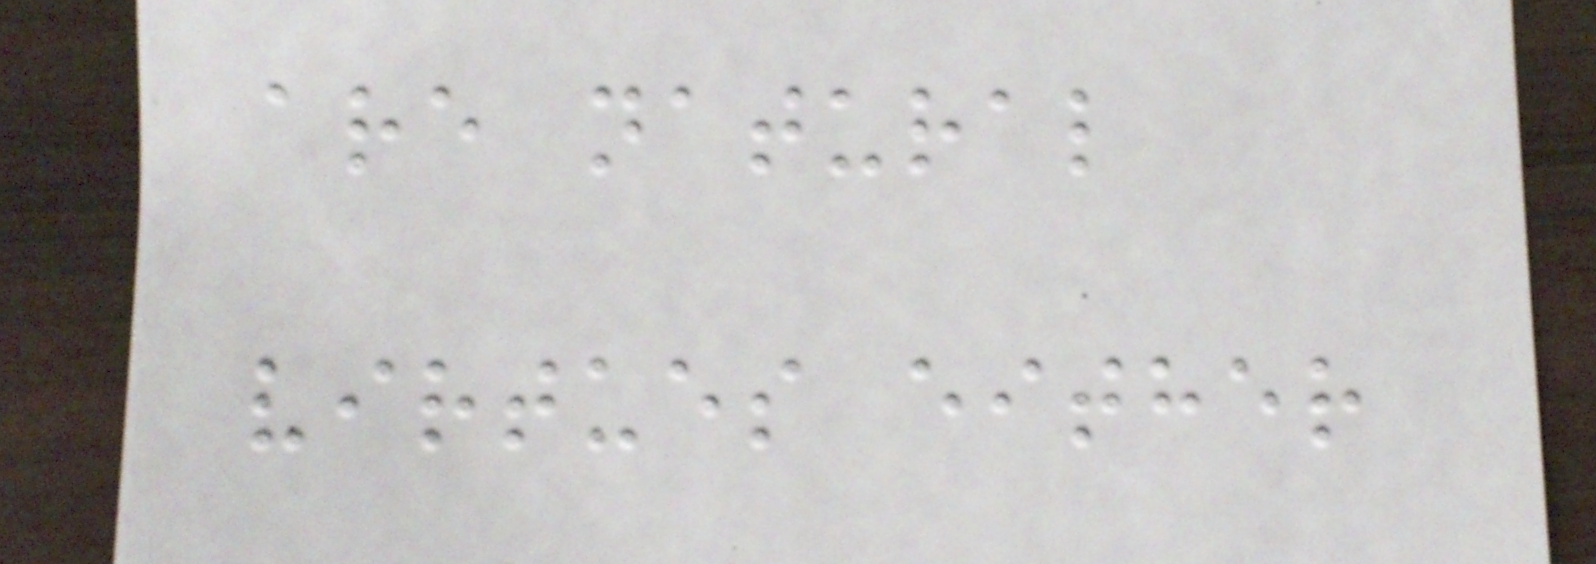are natural
virtues either
